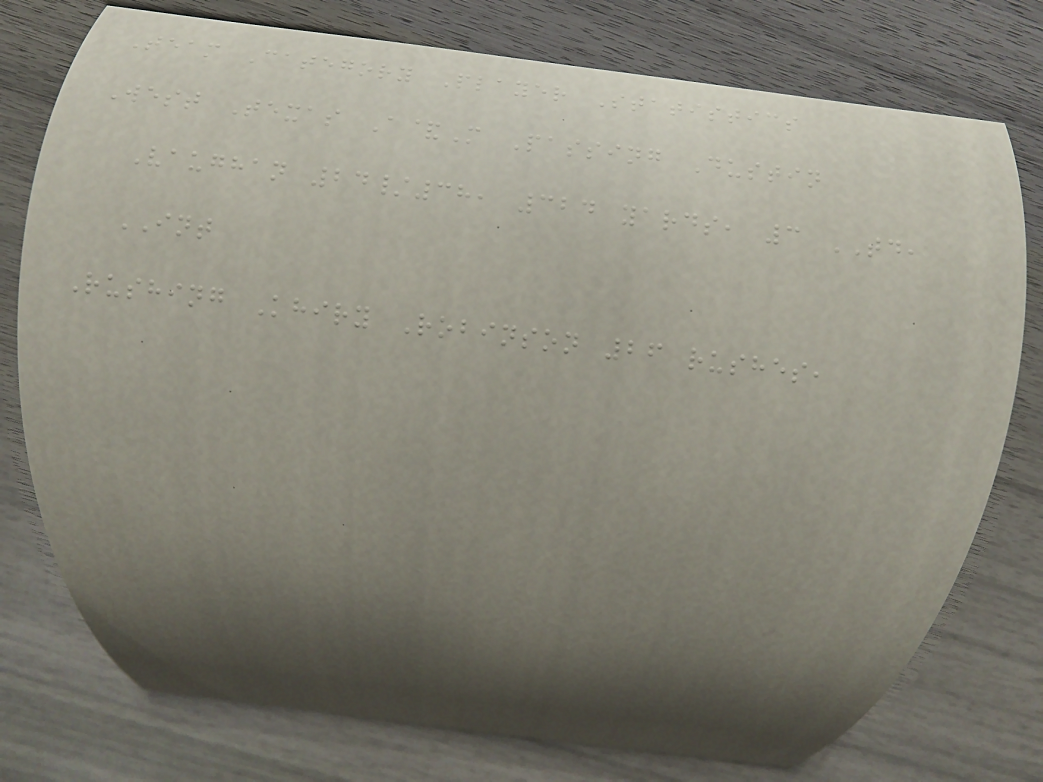Team Category Player Statistics
West Texas A&M Passing Dustin
Vaughan 24/38, 324 yards, 3 TD,
INT
Rushing Khiry Robinson 26 rushes,
